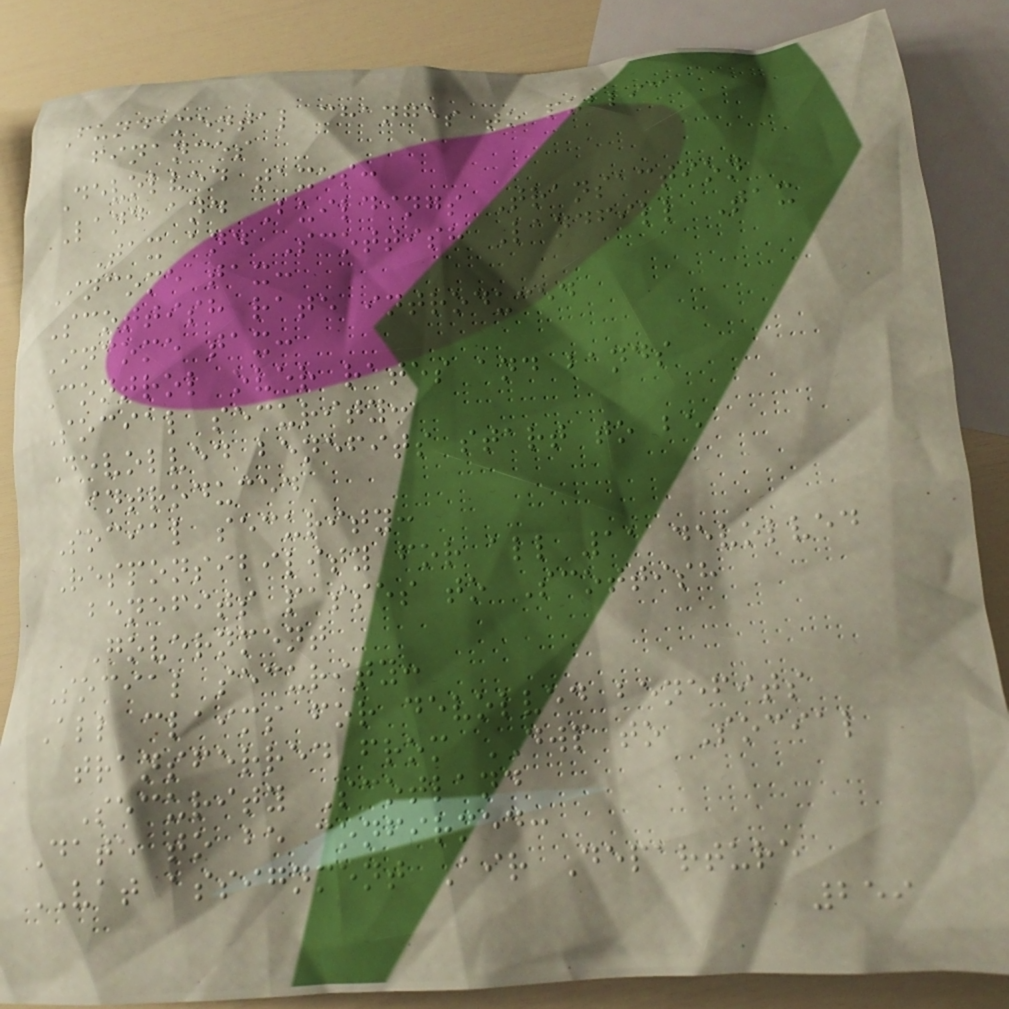Fundamental changes to public
finances
Devolved taxes:
Land and Buildings Transaction
Tax and Scottish Landfill Tax
Income tax:
Scottish rate introduced
Income tax:
Control over rates and bands
Social security:
Devolved benefits start to be
introduced
Social security:
Responsibility for all 11 devolved
benefits passes to Scottish
Government
Social security:
All claims for devolved benefits
transferred from DWP to Social
Security Scotland
Date to be confirmed:
VAT assignment Air Departure
259
